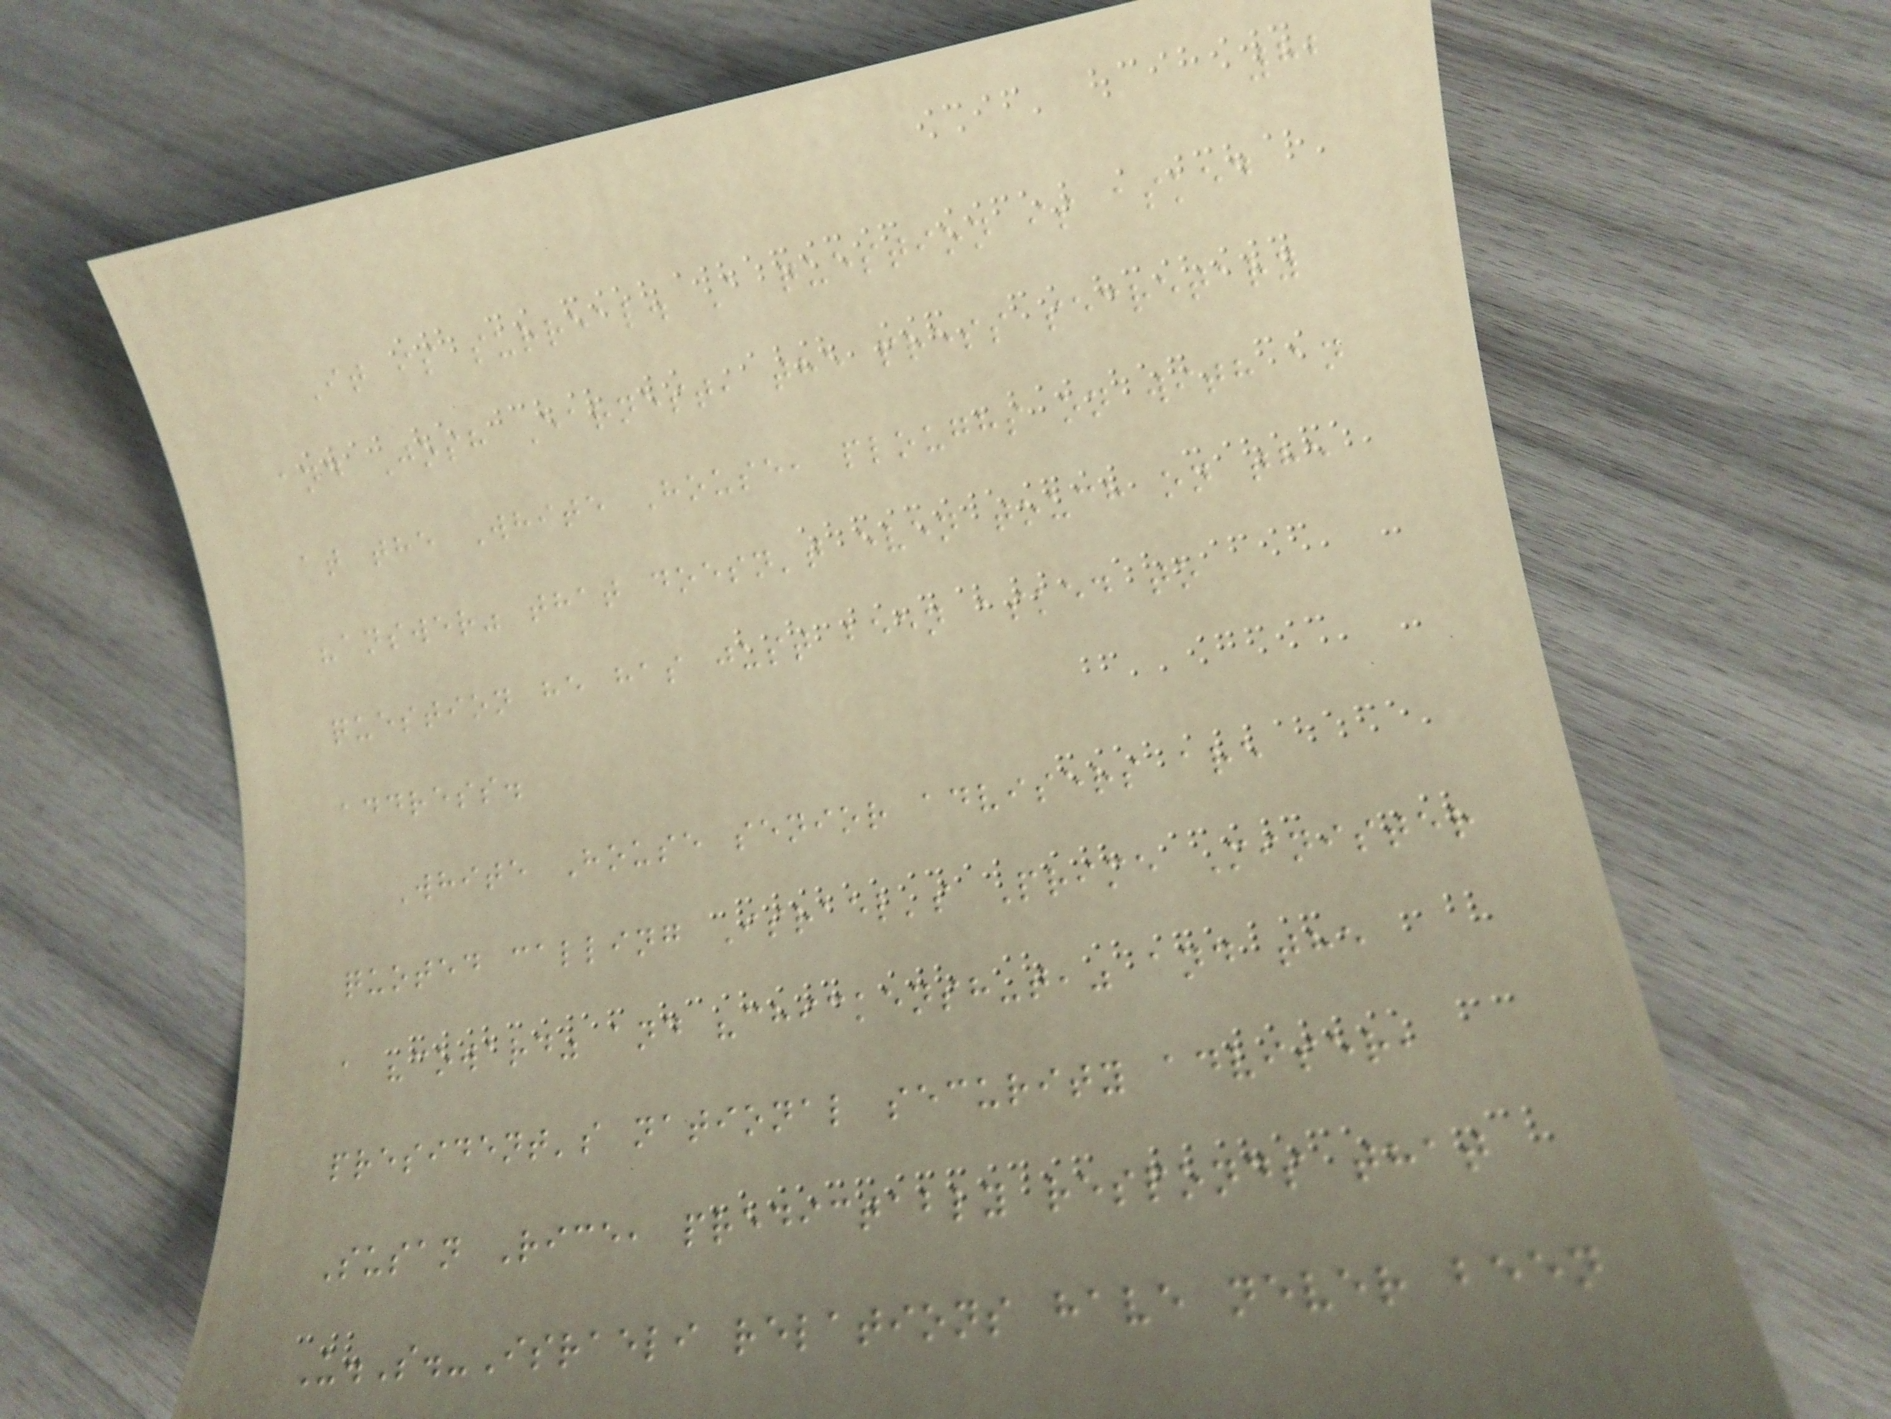82
It is surreal. A question is asked
and Josh Earnest, the press secretary
at the White House, ploughs on with an
"answer" that doesn't even touch on the
question he has just been asked to
address.
White House senior advisers are
quoted calling Israel's Prime Minister
a "coward" and "chickensh-t," and the
president's national security adviser,
Susan Rice, predictably responds that
U.S.-Israeli relations have never been
